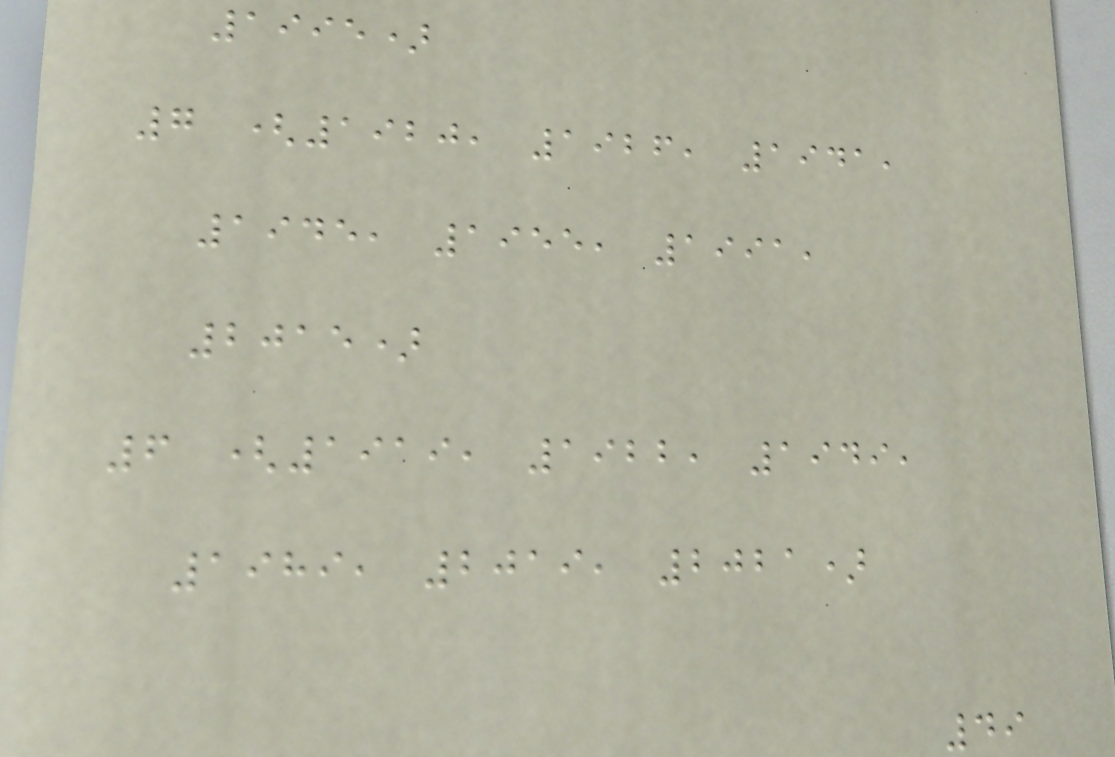1995)
7 (1920, 1926, 1941,
1945, 1955, 1991,
2015)
6 (1919, 1922, 1949,
1989, 2019, 2021)
49
